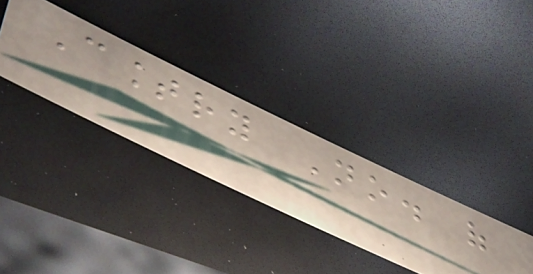Country No. of
